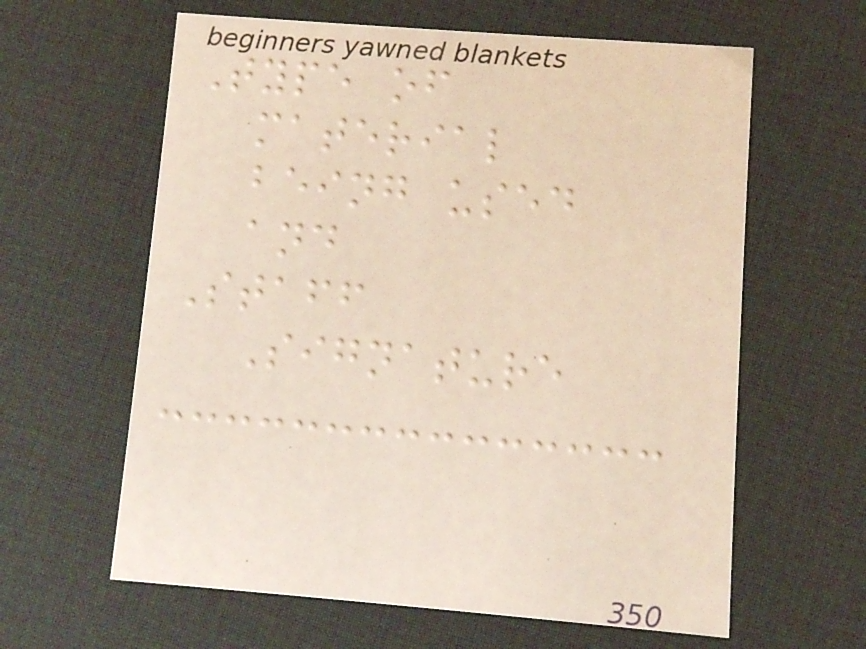Type of
material
being used
and
Staff
Signature
